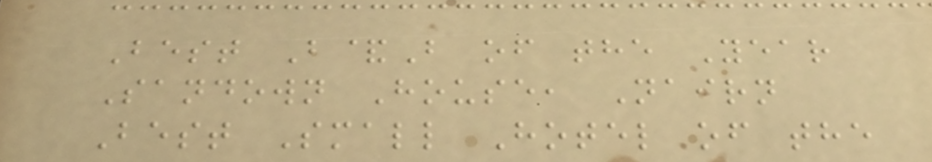Best B&B of the Year
Sandown House, Nairn
Best Small Hotel of the
